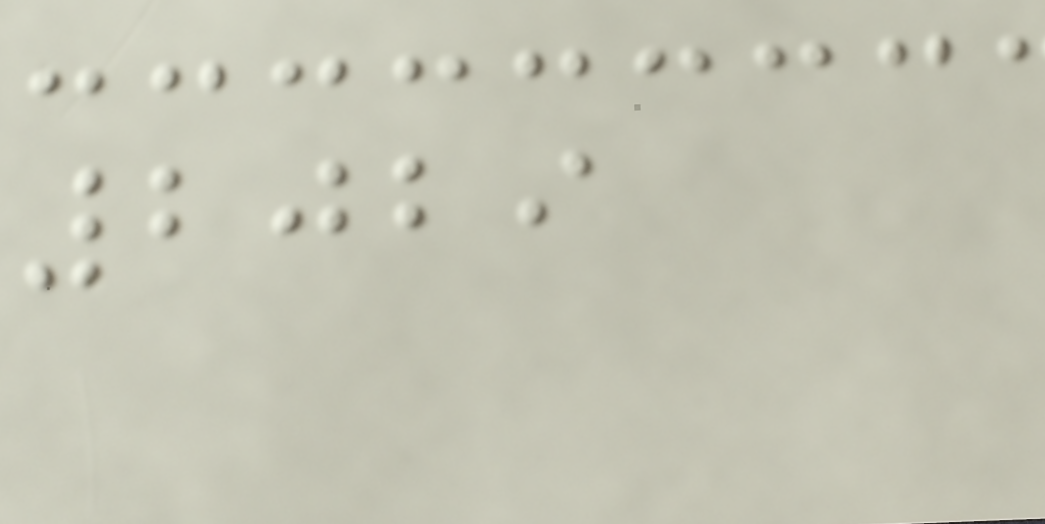2029
